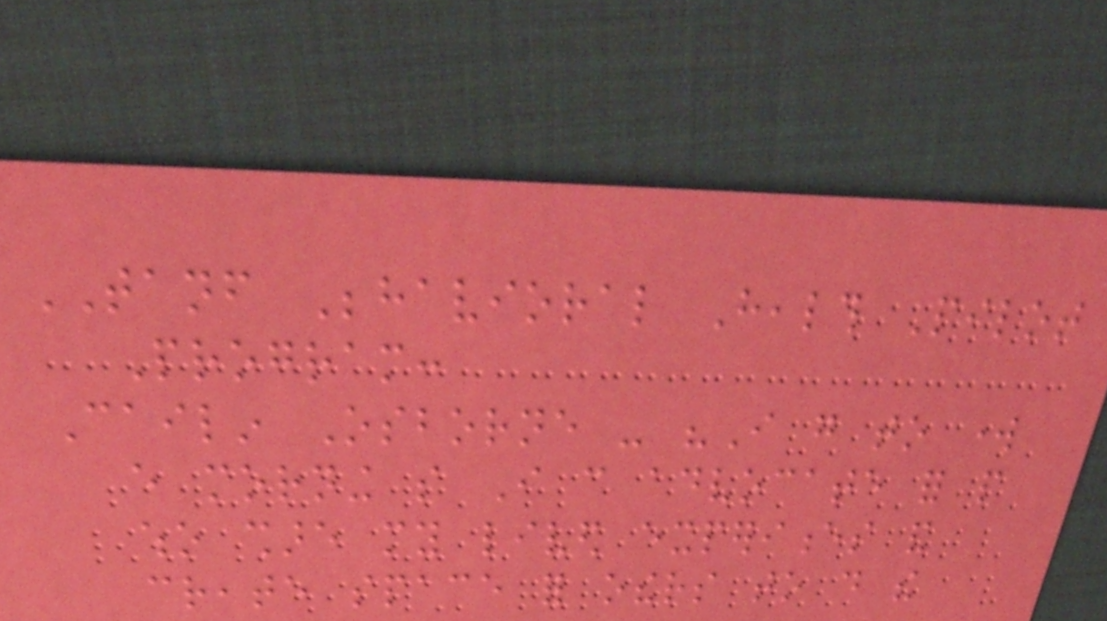TANF Behavioral Health Pilot
Program:
Cailin Osborne - "I go to work
every morning so I can advocate for people
who share my lived experiences and
create space for others to do the
